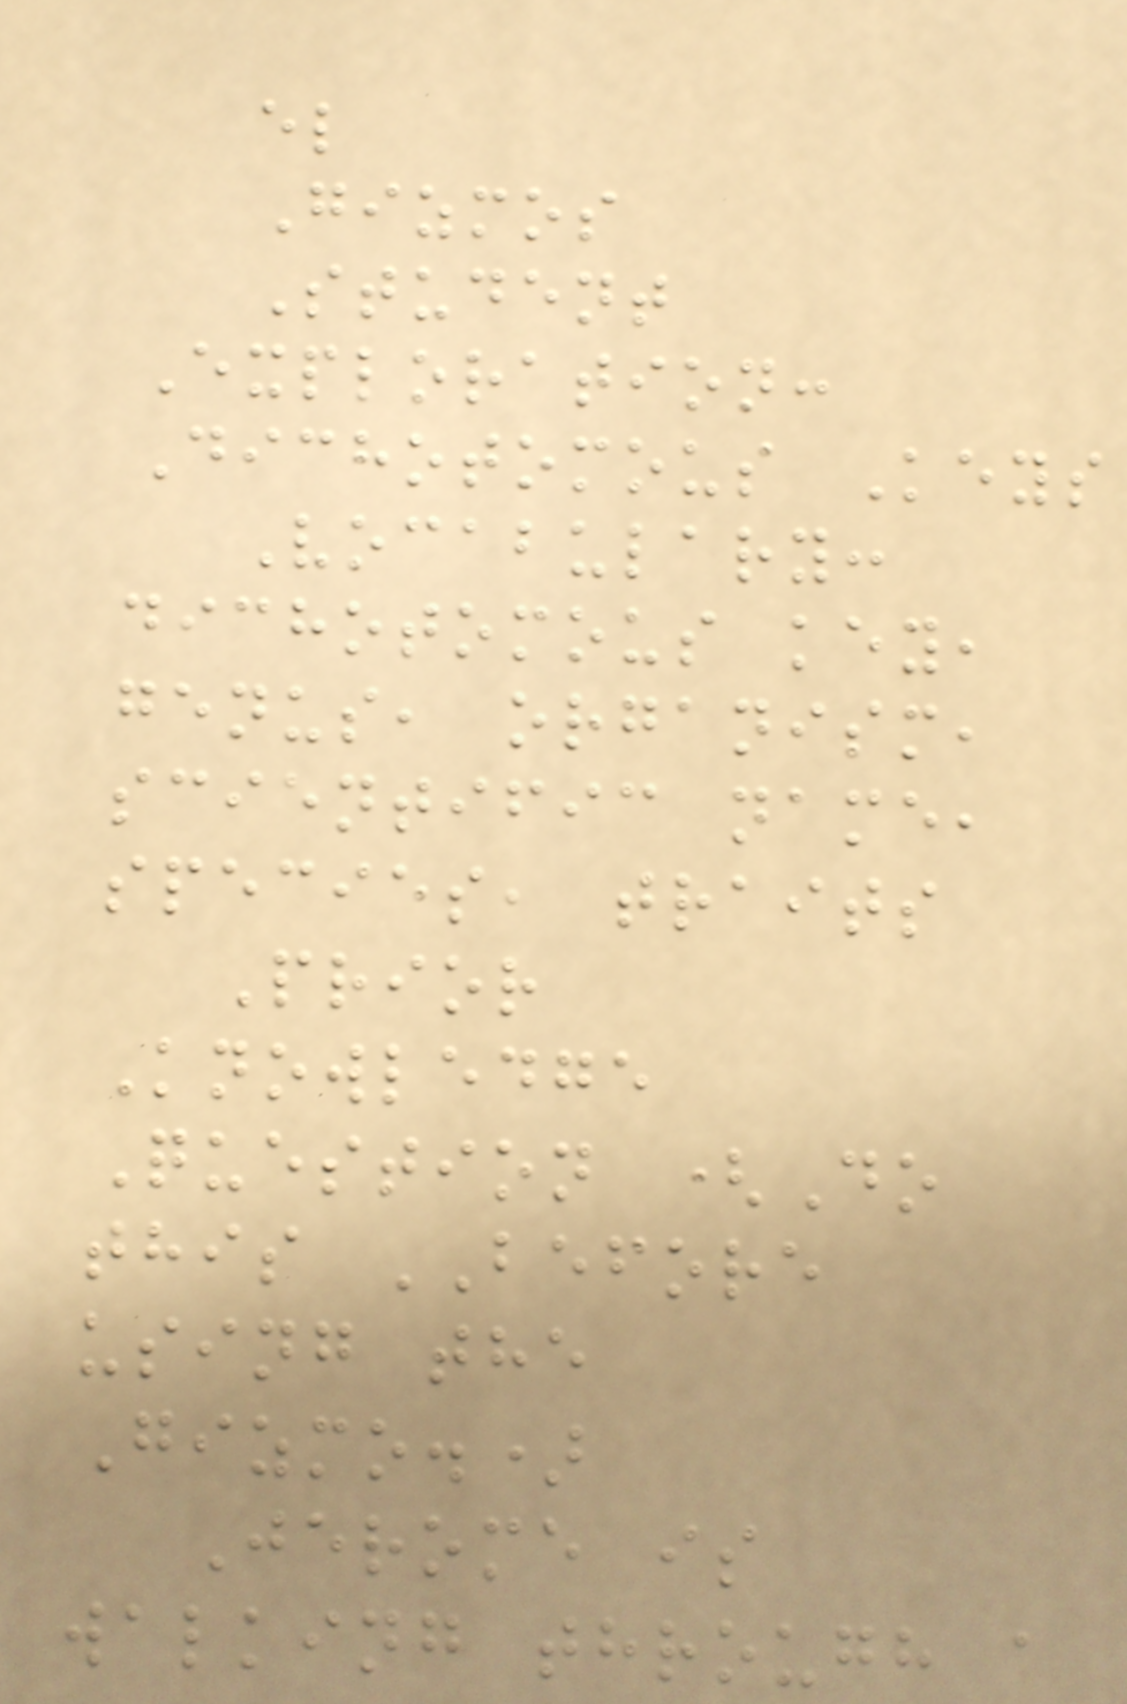el
Gizmos
Student
Exploration:
Dichotomous Keys
Vocabulary:
dichotomous key,
genus, organism,
scientific name,
species, traits
Prior
Knowledge
Question (Do
this BEFORE
using the
Gizmo.)
Jerome is
walking through a
